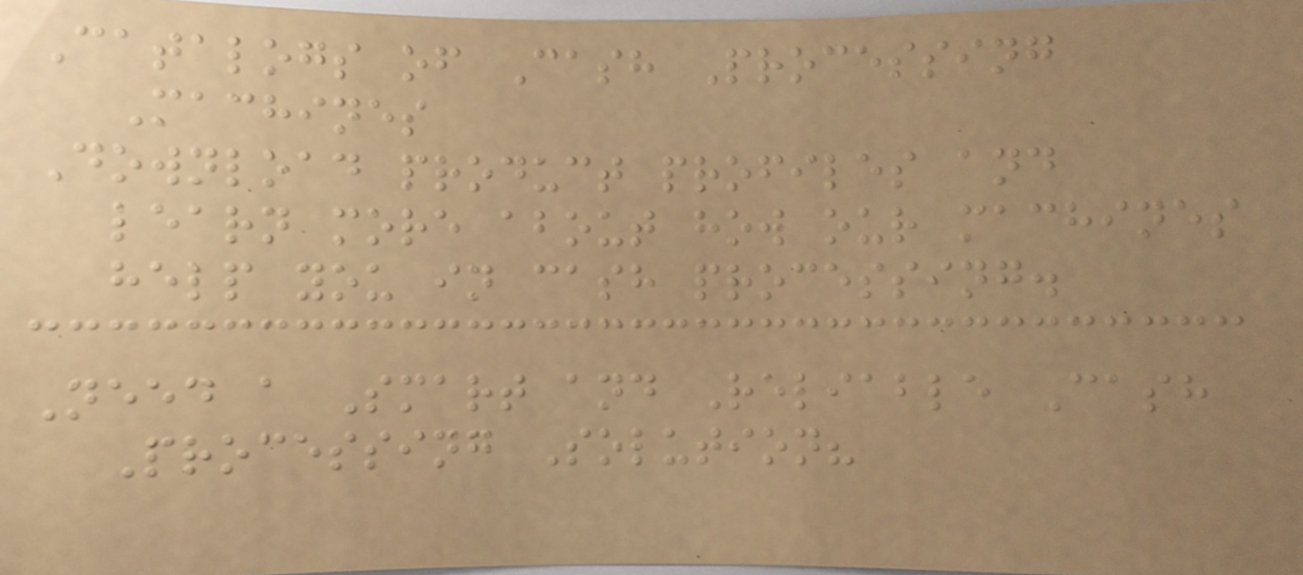Catalogs of Cash Processing
Machines
Download product profiles and
learn more about how our machines
help you in cash processing.
Need a Smart and Reliable Cash
Processing Solution?
